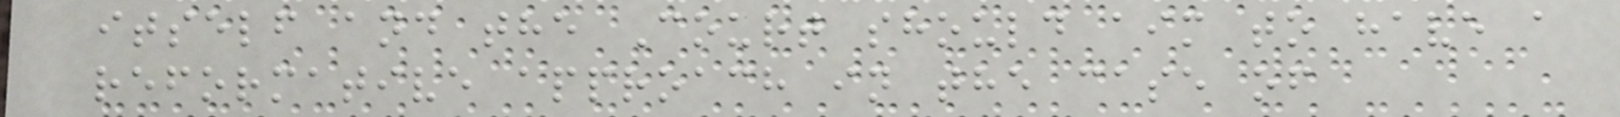itself and the Court should aim to have a
reformative approach in the case of
